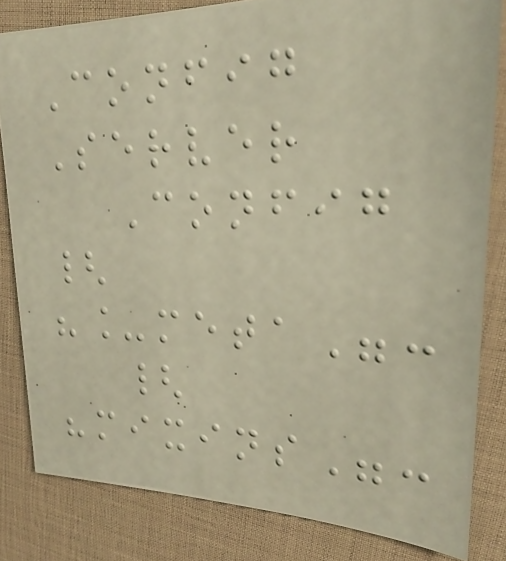Config
Server
Config
{
"_meta":
{
"mixins":
